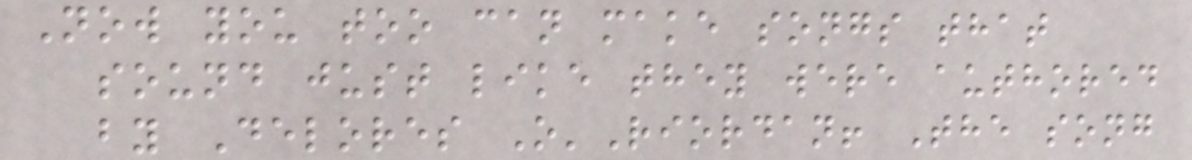Now you too can make songs that
sound just like they were authored
by Delores O'Riordan! The song
